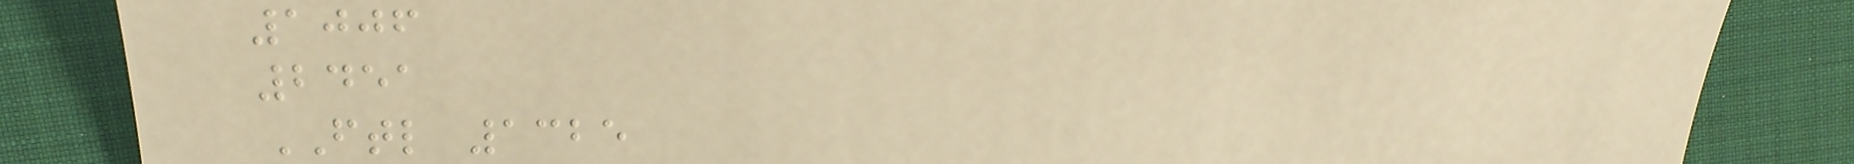1006
2451
FTL 1325
